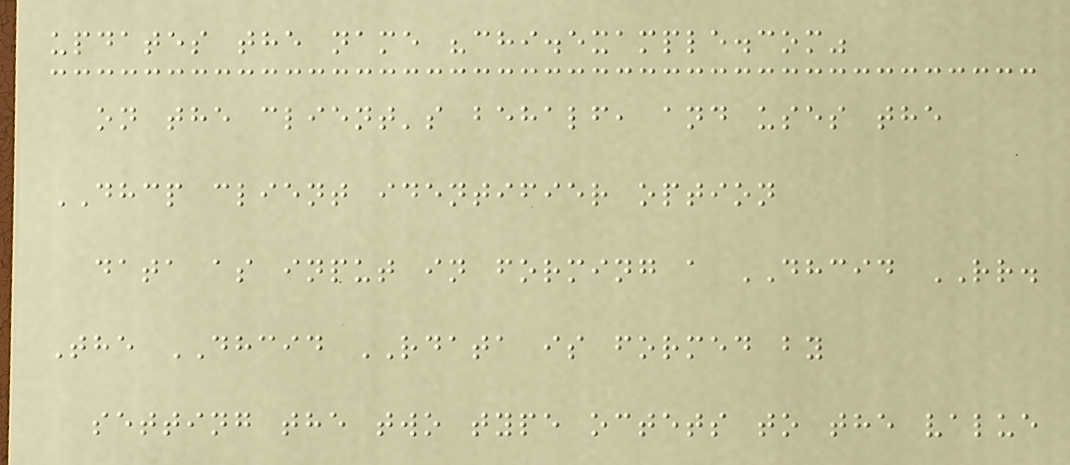updates the name "chi.example.com"
on the client's behalf, and uses the
DHCP client identifier option
data as input in forming a DHCID RR.
The DHCID RDATA is formed by
setting the two type octets to the value
